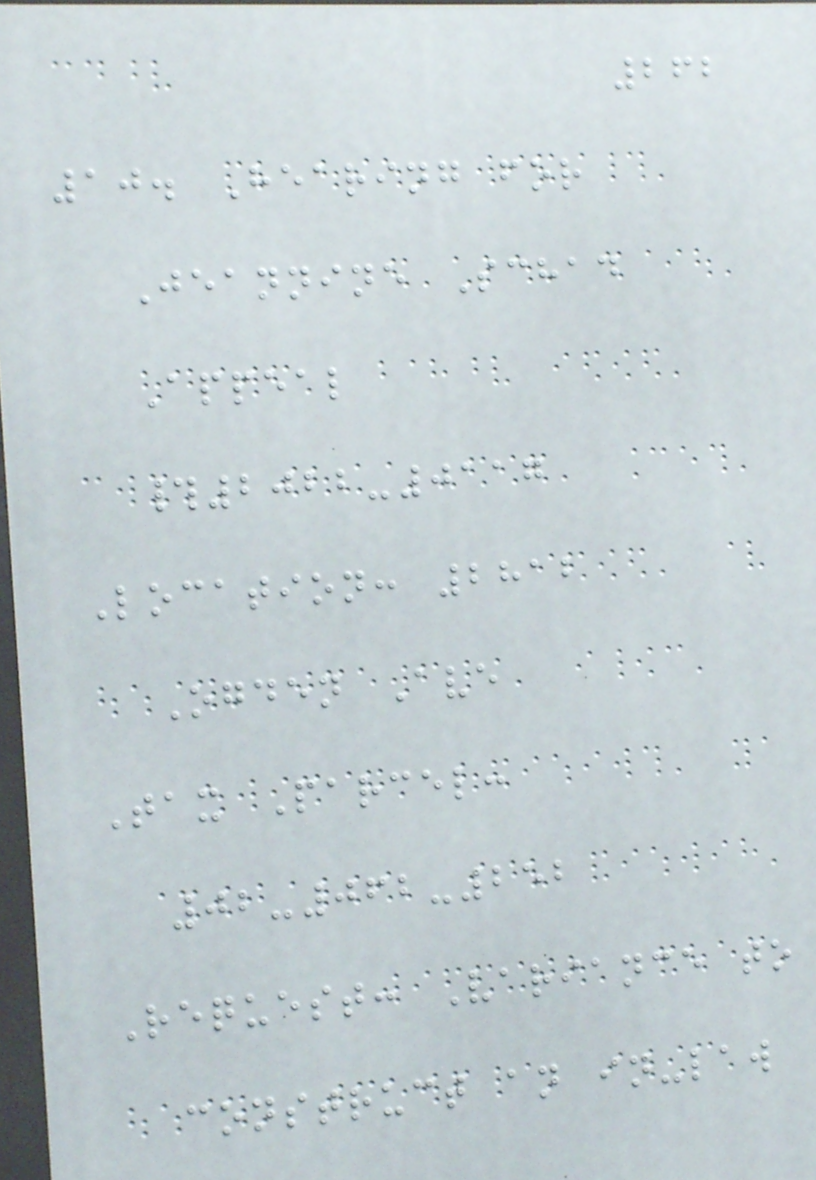262
10. Hearing for
Jeannine Schad
Appeal
#2022-0117
Location: 2812
Ogden Ave
Tax Parcel:
02-062-252
Request: Variance to
construct an in-law
